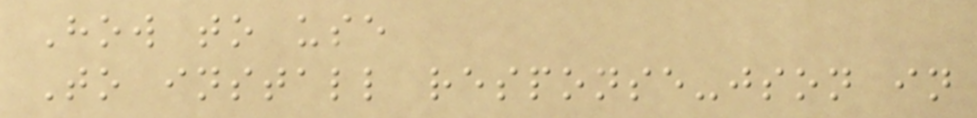How to use
To install response-json in
